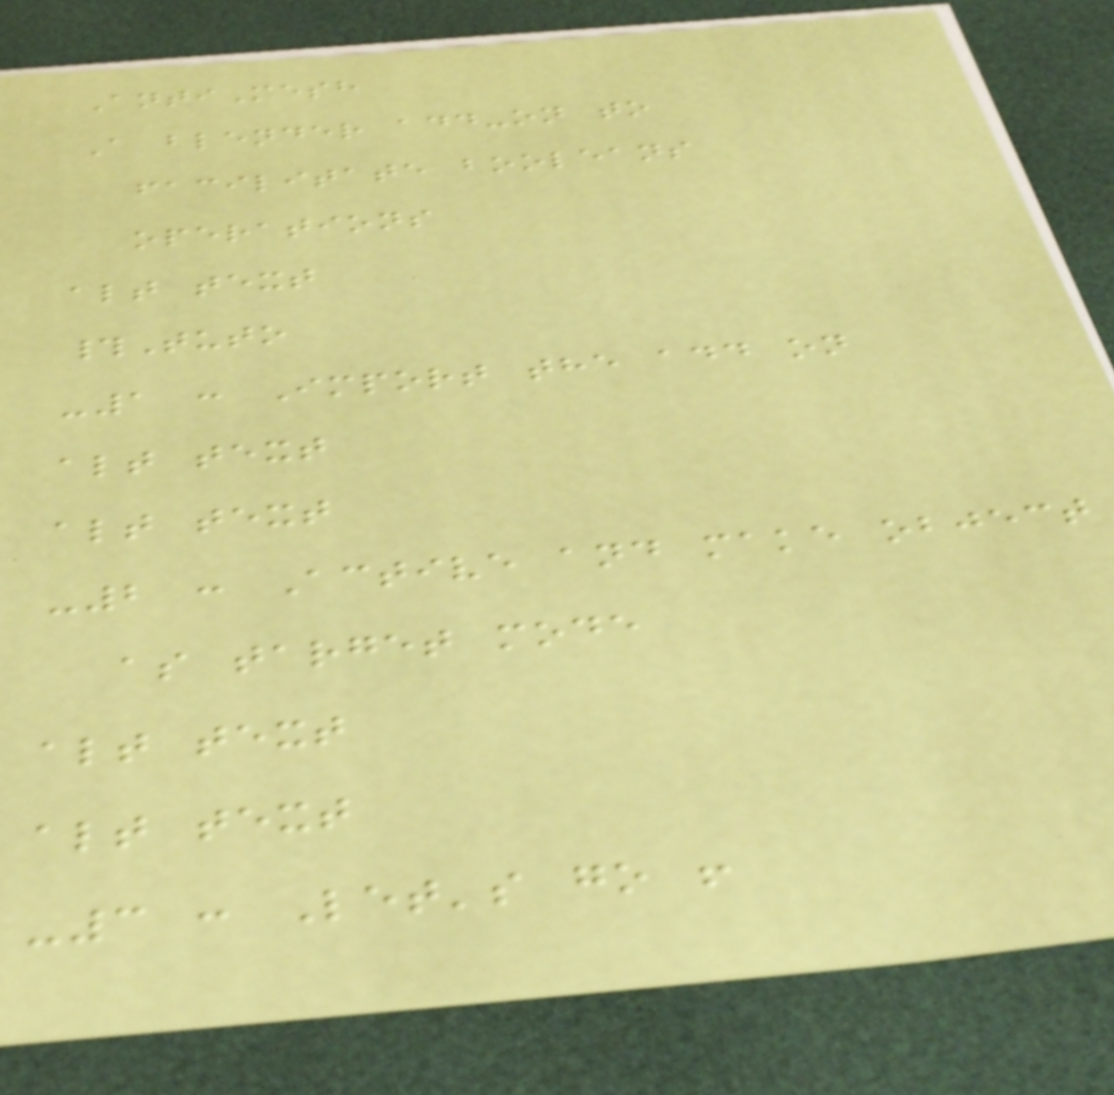AntiMesh
A blender add-on to
facilitate booleans
operations
alt text
#Tuto
-1 : Import the add on
alt text
alt text
-2 : Active and make object
as target mode
alt text
alt text
-3 : Let's go !
